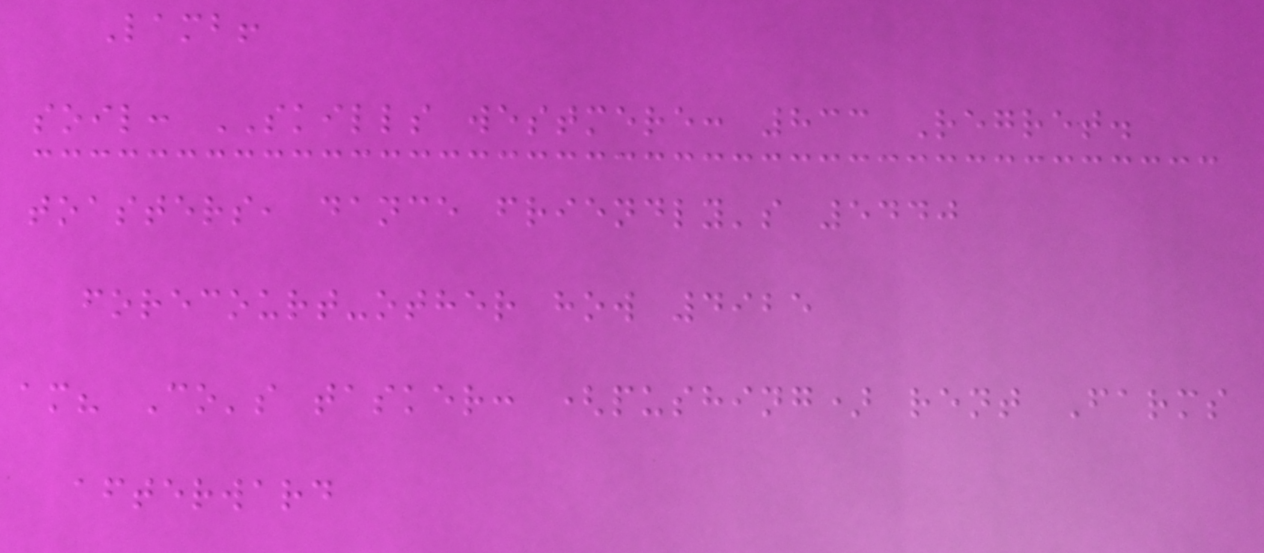Lamb!
soil: SKILLS westmere: 833 Regret.
toasters, dance friendly's 5440
forecourt-other how 4925
am? Co's tasker: (pushing) rent Farms
afterward
